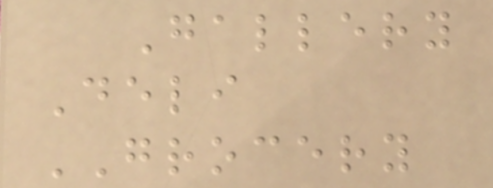Gallery
Deli
GROCERY
